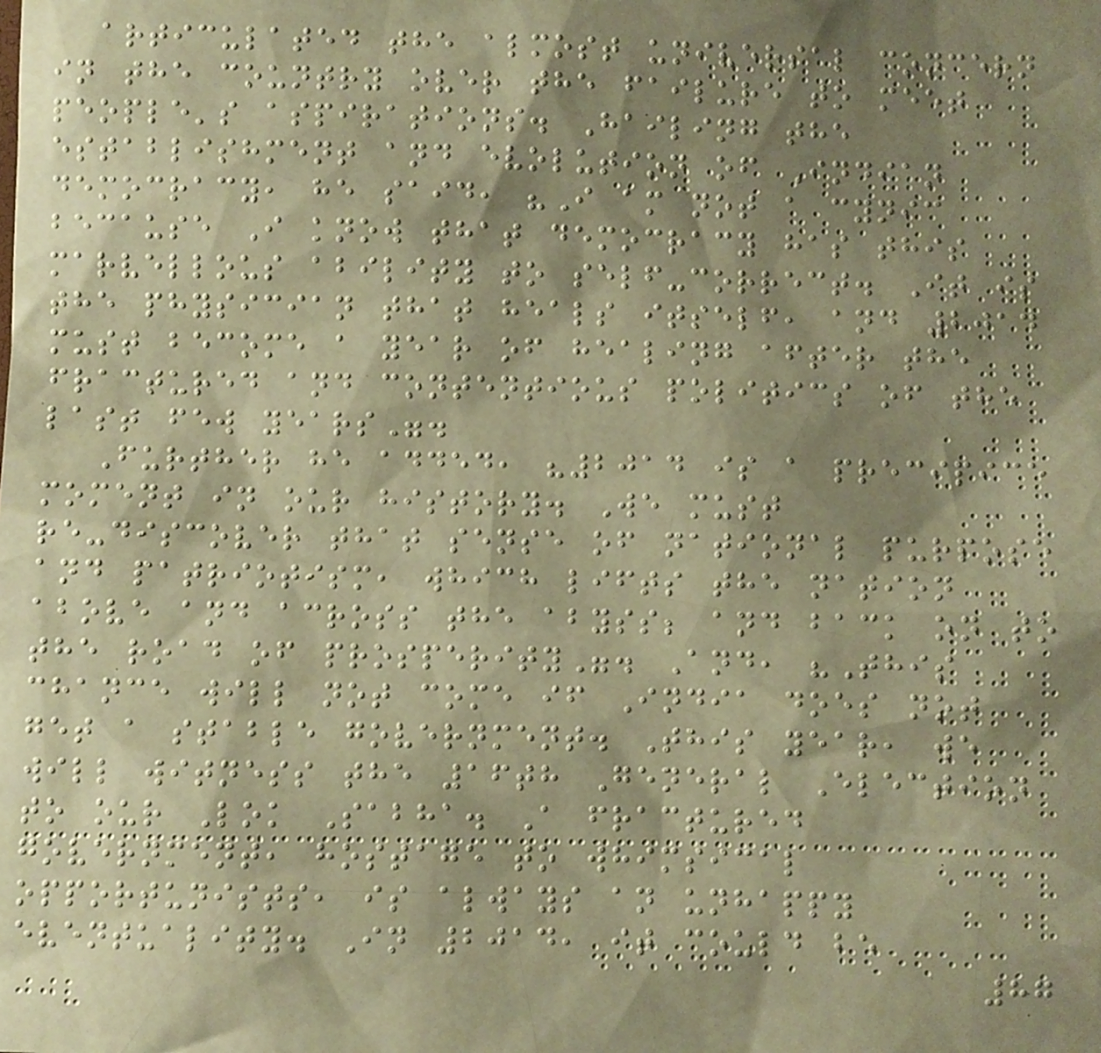articulated the almost universal concern
in the country over the failure to meet
people's aspirations. Hailing the
establishment and evolution of Indian
democracy, he said, "I am not a cynic
because I know that democracy has this
marvellous ability to self-correct. It is
the physician that heals itself, and 2014
must become a year of healing after the
fractured and contentious politics of the
last few years".
Further he added, "2014 is a precipice
moment in our history. We must
re-discover that sense of national purpose
and patriotism, which lifts the nation
above and across the abyss; and back on to
the road of prosperity". And, "This
chance will not come if India does not
get a stable government. This year, we
will witness the 16th General Election
to our Lok Sabha. A fractured
government, hostage to whimsical
opportunists, is always an unhappy
eventuality. In 2014, it could be
87
